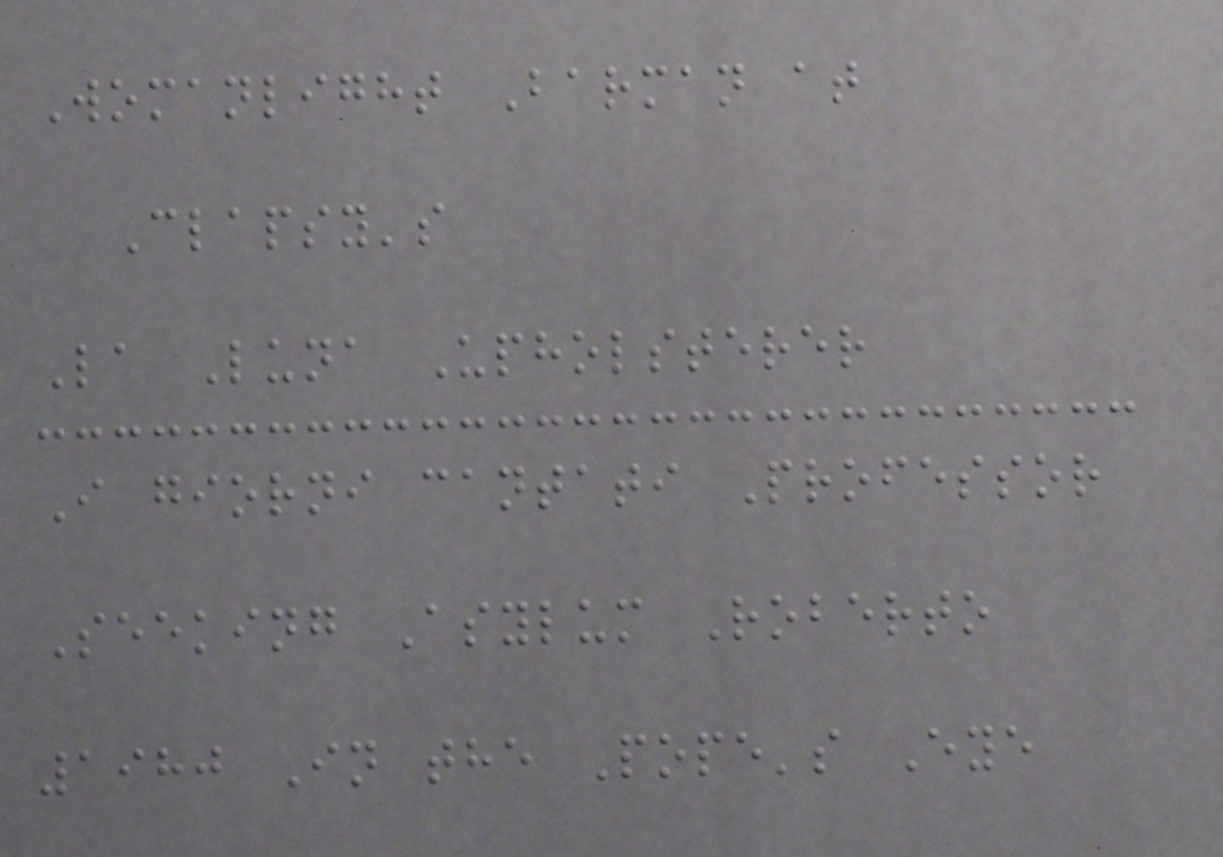Womanlight Barman at
Clapsy's
La Luna Upholsterer
I giorni cantati Professor
Seeking Asylum Roberto
1980 In the Pope's Eye
